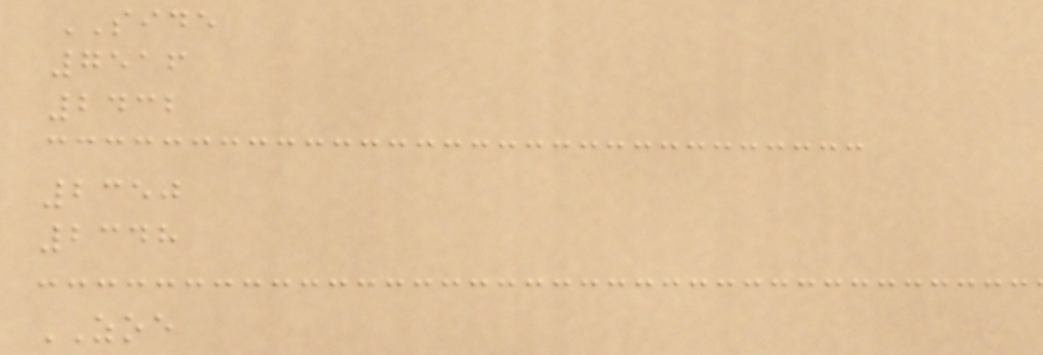SIDE
7516
2432
2350
2348
ZOE
